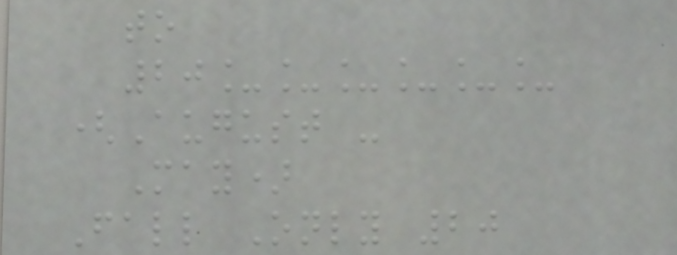to
20______
(August -
May)
Fall Only 20
